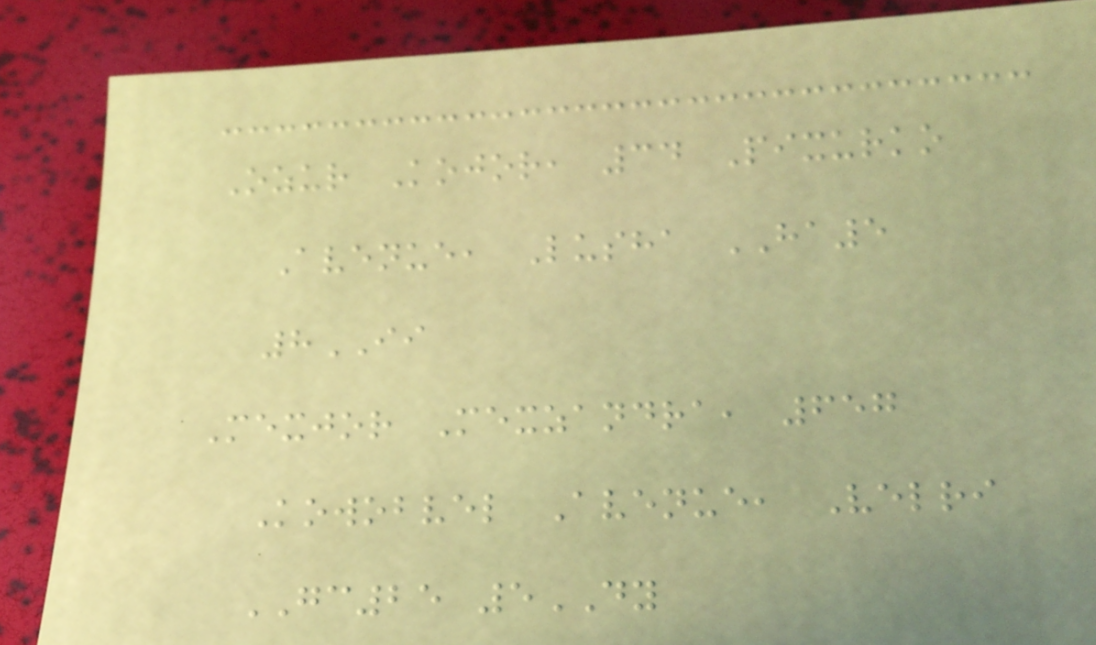Ozur Kojor, 34 Pixurko
Avenue, Lusha HA5
8II
Mexjor Mexzandra, 657
Kowobvel Avenue, Velri
GC25 5DY
